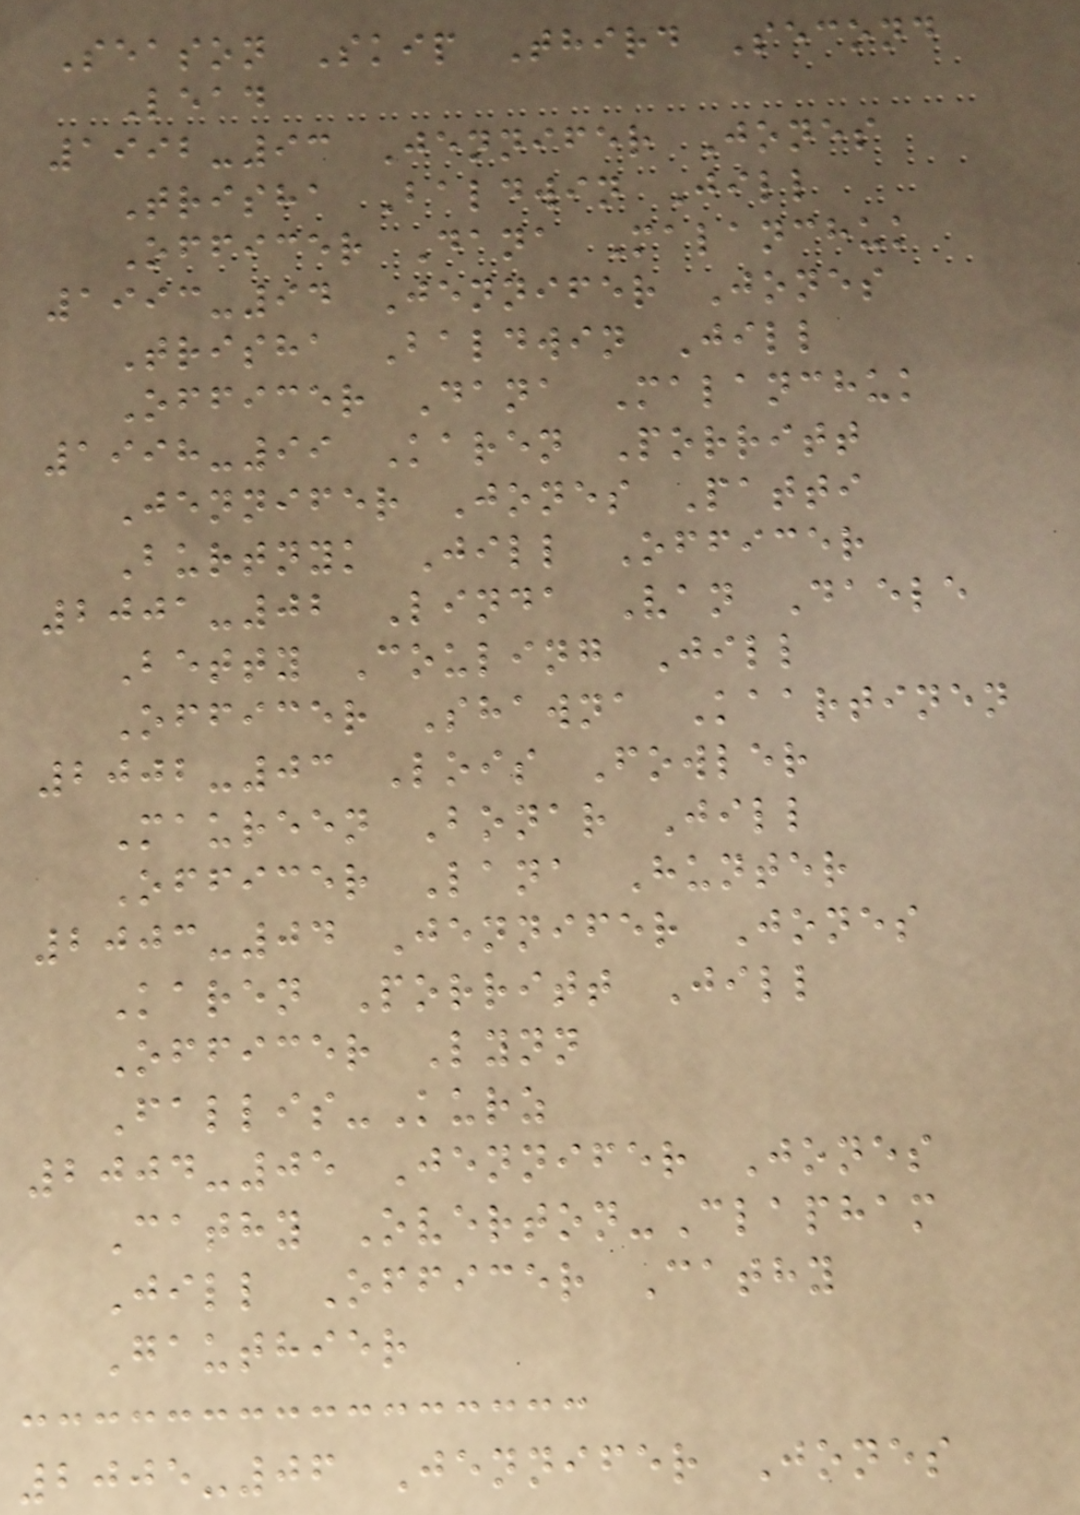Season Skip Third Second
Lead
1992-93 Jennifer Jones
Trisha Baldwin Jill
Officer Dana Malanchuk
1993-94 Jennifer Jones
Trisha Baldwin Jill
Officer Dana Malanchuk
1998-99 Karen Porritt
Jennifer Jones Patti
Burtnyk Jill Officer
2001-02 Linda Van Daele
Betty Couling Jill
Officer Shawna Kaartinen
2002-03 Lois Fowler
Maureen Bonar Jill
Officer Lana Hunter
2003-04 Jennifer Jones
Karen Porritt Jill
Officer Lynn
Fallis-Kurz
2004-05 Jennifer Jones
Cathy Overton-Clapham
Jill Officer Cathy
Gauthier
2005-06 Jennifer Jones
